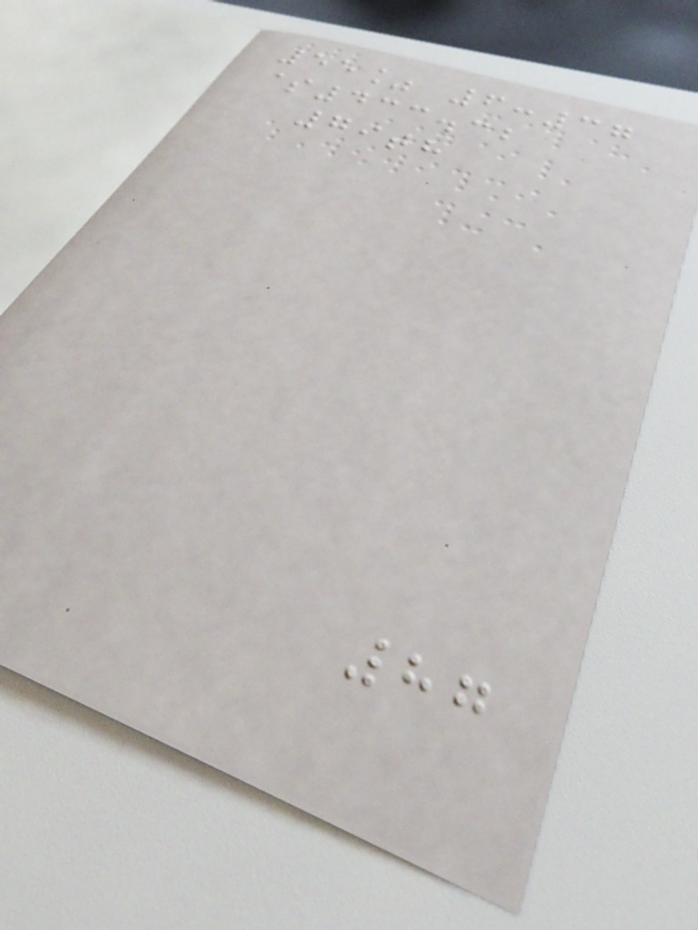55% 6:37
$433.32
79th
87
